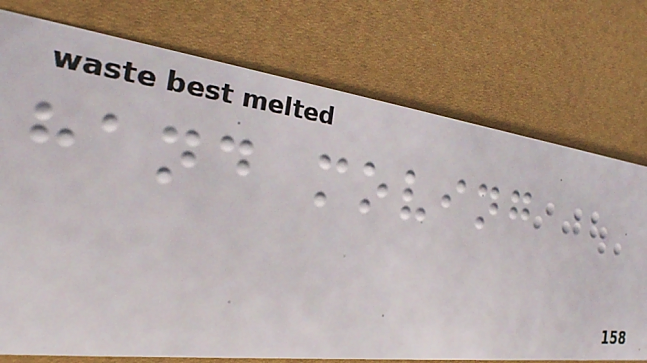hand moving
